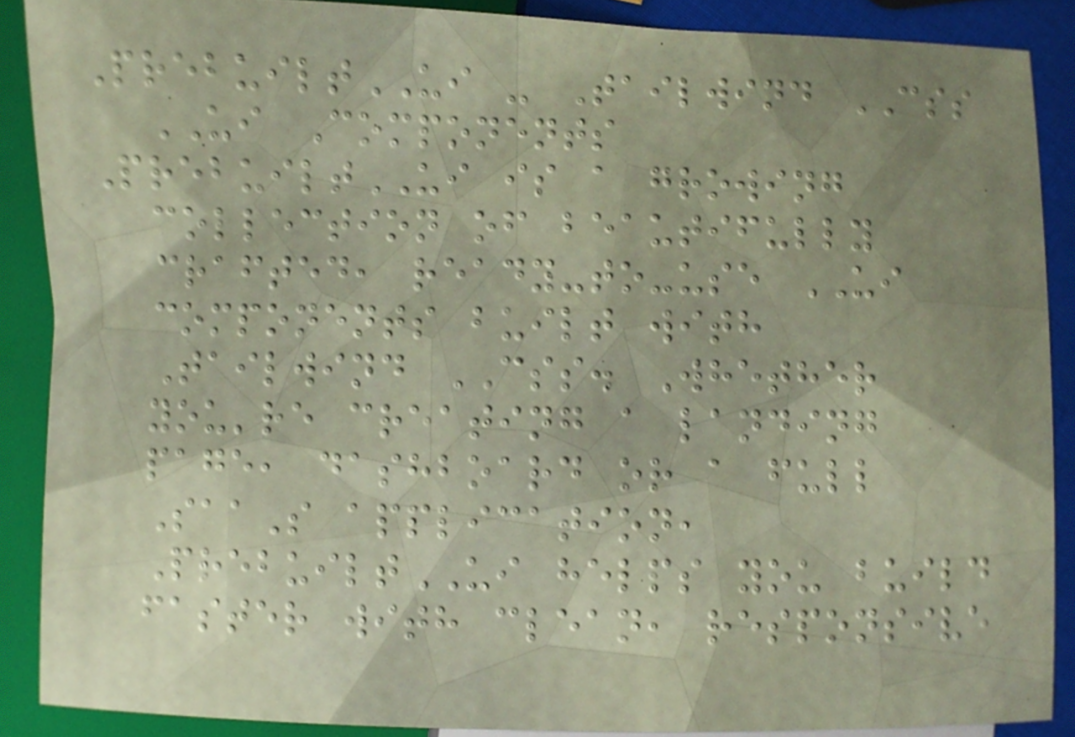PrebuiltUI - Tailwind CSS
UI Components
PrebuiltUI is a growing
collection of beautifully
crafted, ready-to-use UI
components built with
Tailwind CSS. Whether
you're creating a landing
page, dashboard or a full
SaaS application,
PrebuiltUI helps you build
faster with clean, responsive
